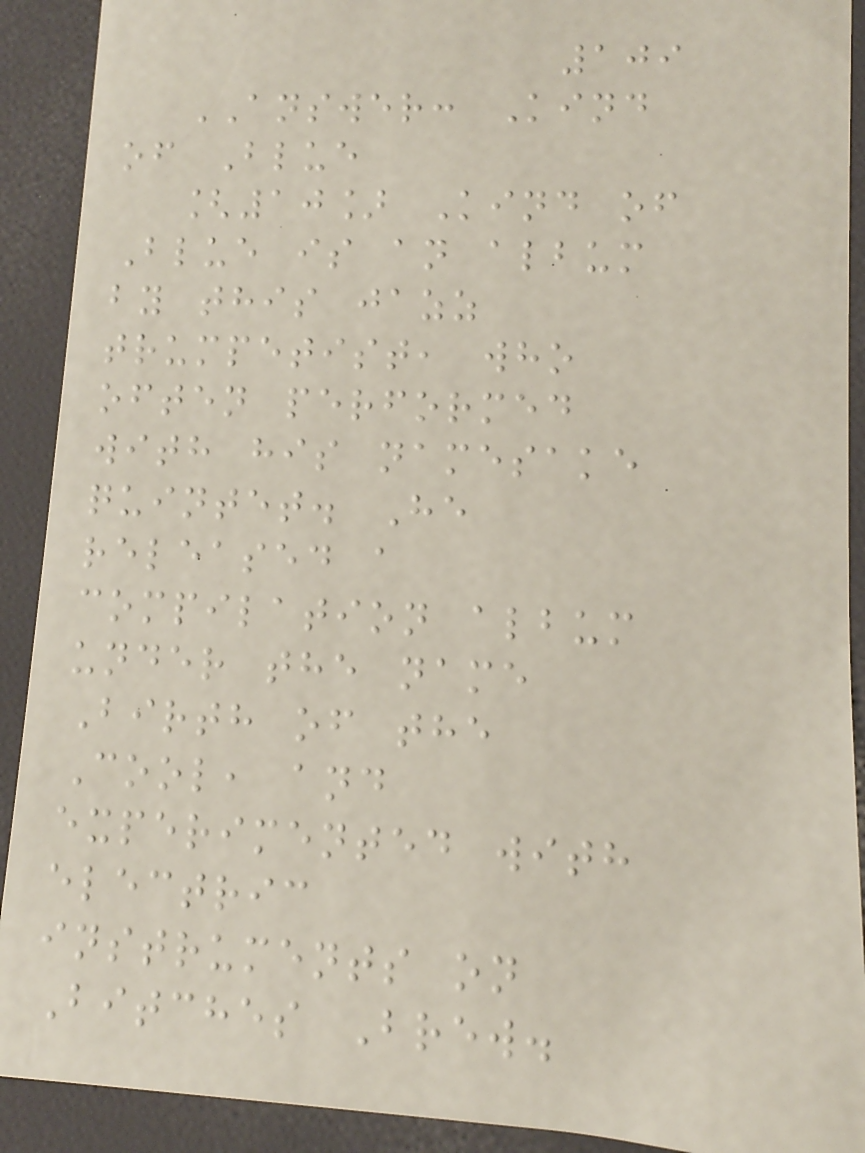109
ANSWER: Kind
of Blue
[10] Kind of
Blue is an album
by this jazz
trumpetist, who
often performed
with his namesake
quintet. He
released a
compilation album
under the name
Birth of the
Cool, and
experimented with
electric
instruments on
Bitches Brew.
